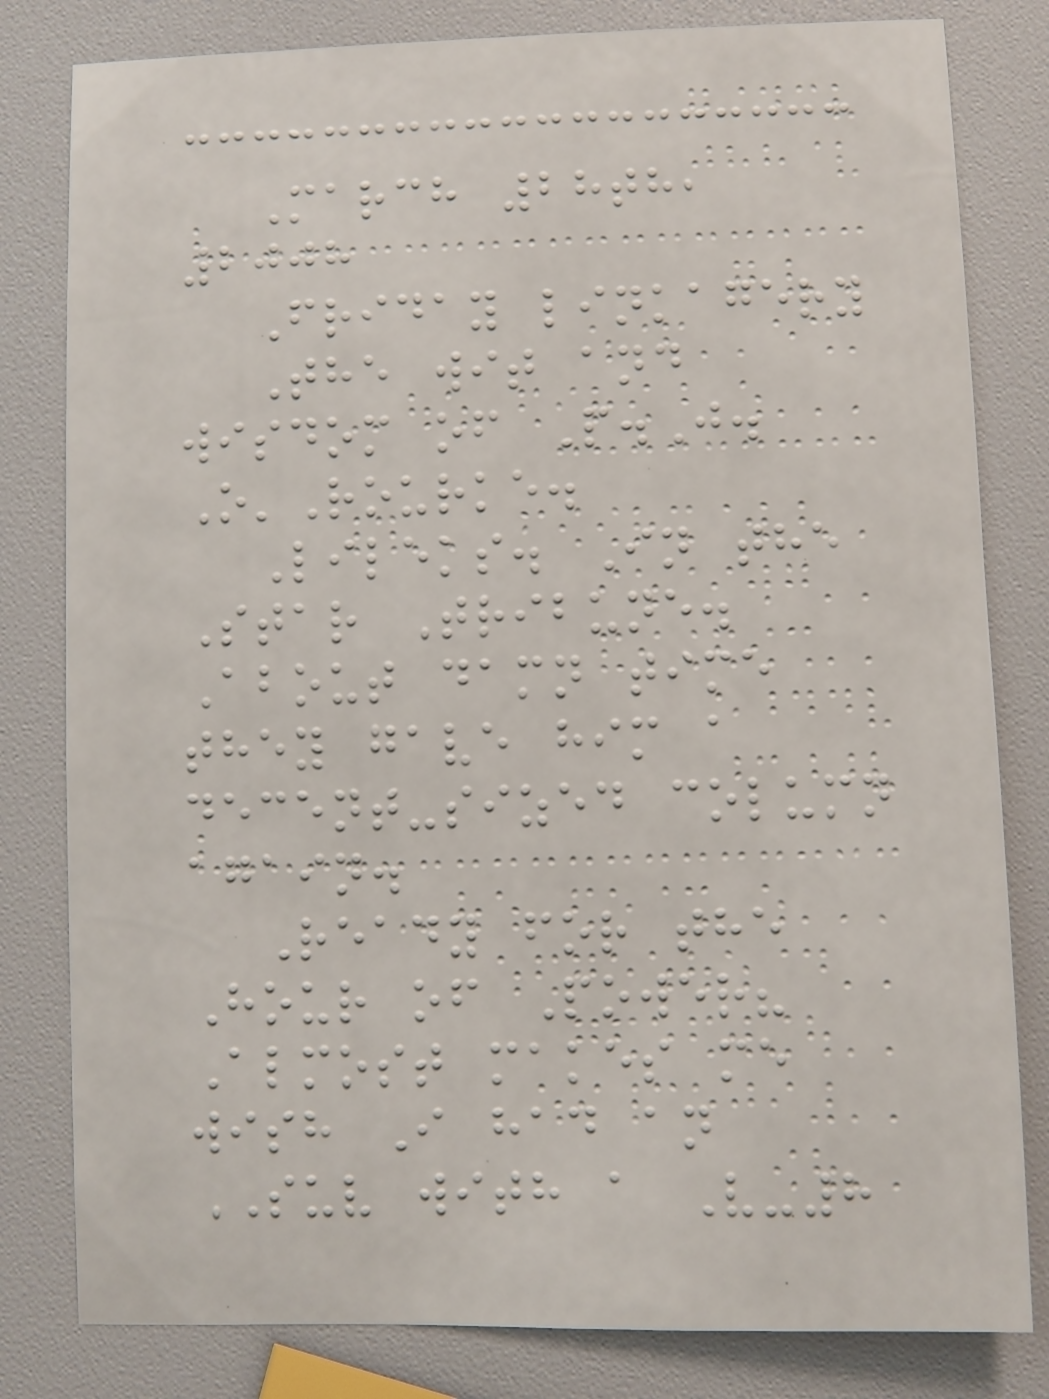March 28th,
2008
Friday linkagery
The wit and
wisdom of P.J.
O'Rourke.
Lileks. In the
Star Tribune.
About damn time
they gave him a
decent-sized column
again.
Ready for the
Hour of Power?
Almost makes me
wish I had an
SUV with a V-8
